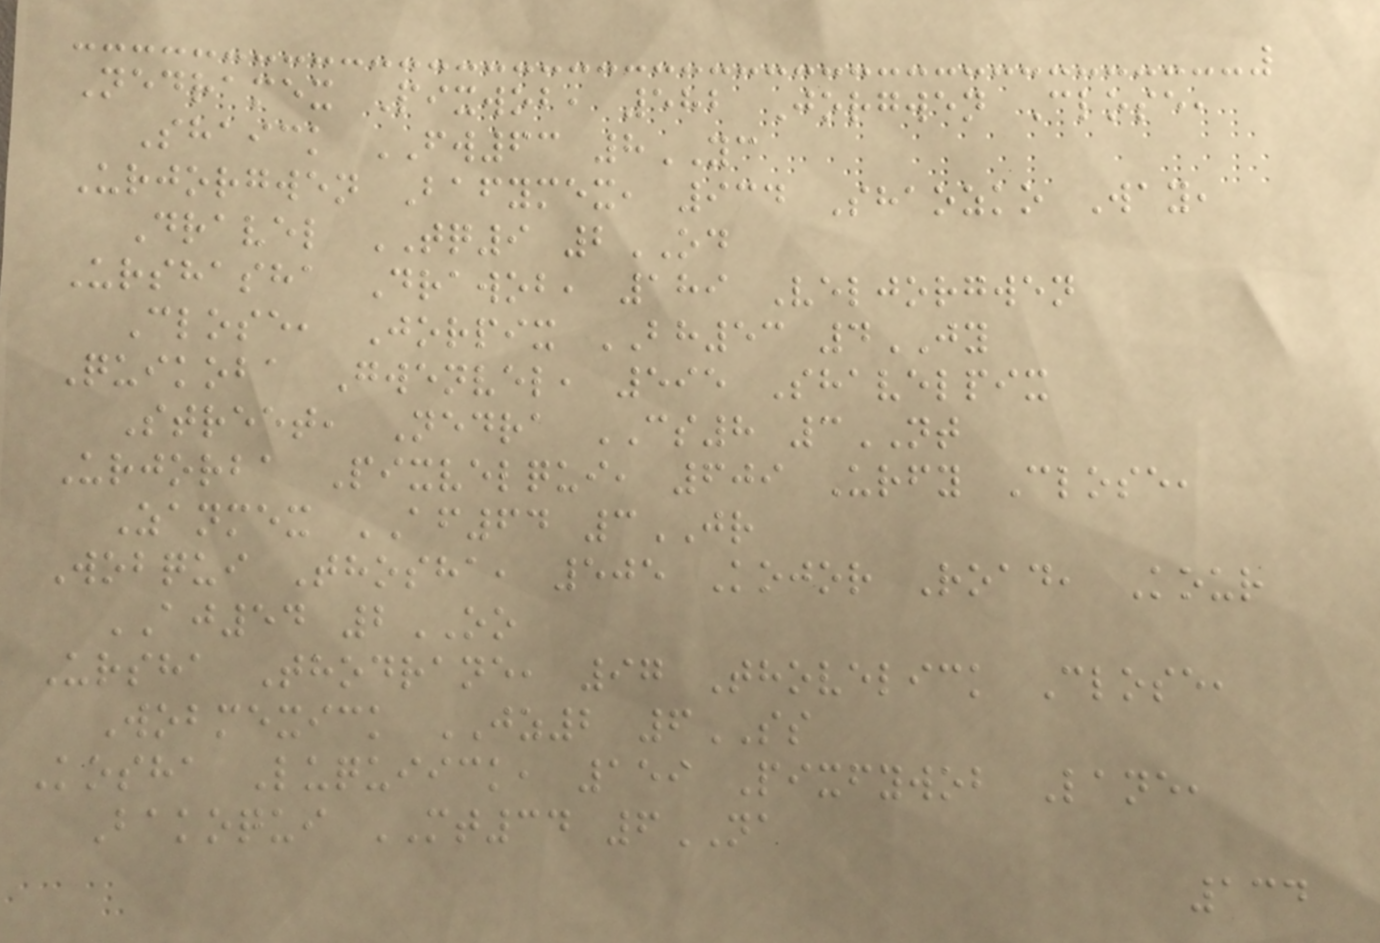Nedramex Pixwob, 582 Jorgwen Close,
Shaick FW63 8YC
Urjorgwen Bafymex, 934 Shaozko Way,
Dravel TQ9 2OD
Urshasha Drawob, 189 Veljorgwen
Close, Jorpix BH53 4JY
Quikoba Gwenvel, 595 Shavelpix
Street, Nedra CS8 3NT
Urjorba Pixvelqui, 609 Urfy Close,
Zanmex AF64 3JR
Wobqui Thosha, 505 Kojor Road, Kour
AJ54 2OO
Ursha Thodrane, 97 Thovelick Close,
Wobmexick JZ2 6SS
Kosha Luquiick, 159 Pixfywob Lane,
Bakoqui MT34 6NA
134
